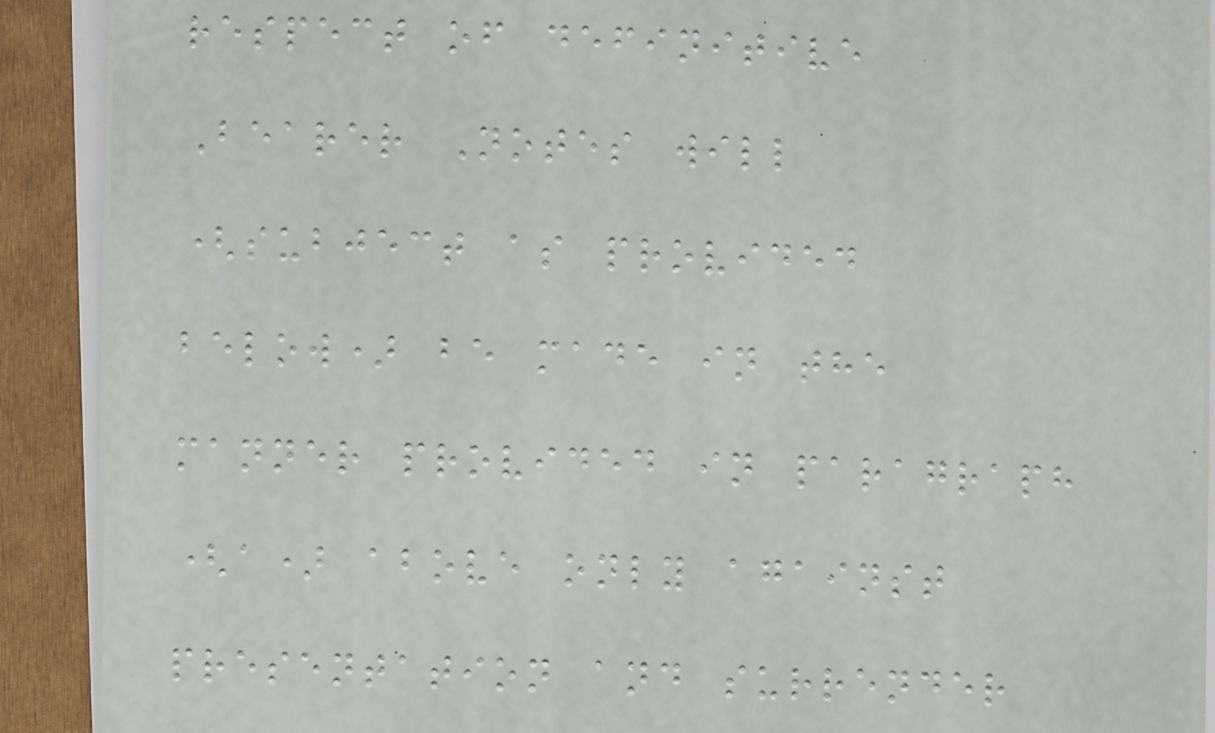respect of definitive
Bearer Notes will
(subject as provided
below) be made in the
manner provided in paragraph
(a) above only against
presentation and surrender
